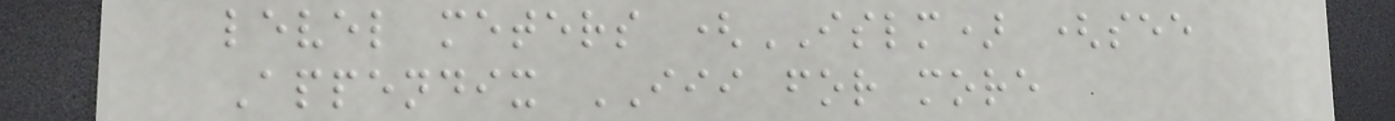level meters (ISLM) (see
Appendix III for more
